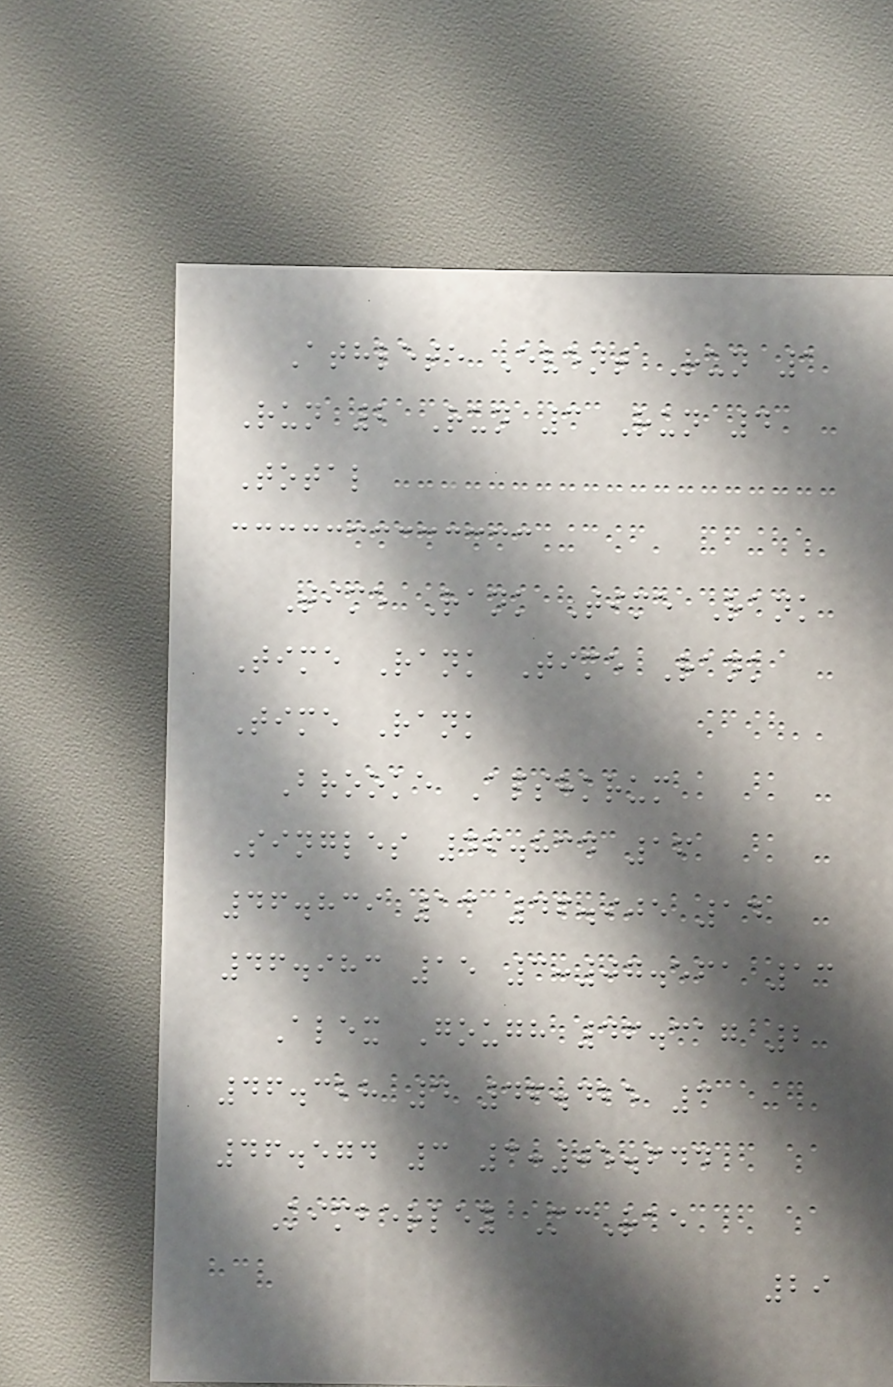Athlete Event Run 1
Run 2 Run 3 Run 4
Total
Time Rank Time Rank
Time Rank Time Rank
Time Rank
Brooke Apshkrum
Singles 46.834 16
46.839 13 46.905 14
46.983 15 3:07.561 13
Alex Gough 46.317 2
46.328 4 46.425 3
46.574 3 3:05.644
Kimberley McRae
29
